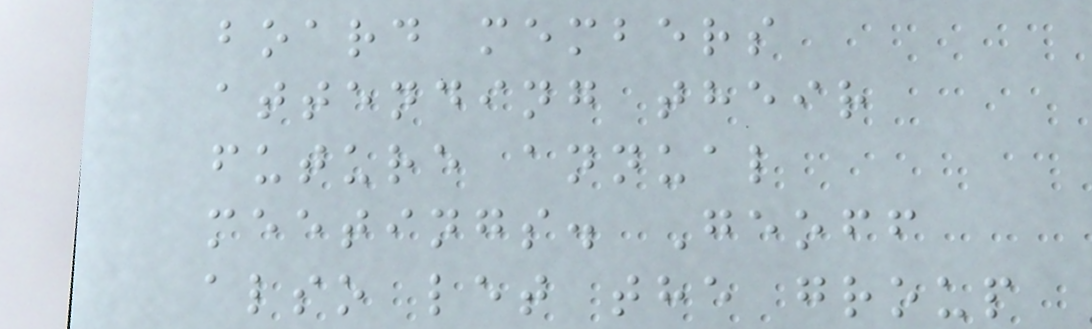board members
attending their
future annual
meetings. Geoff
also let the group
